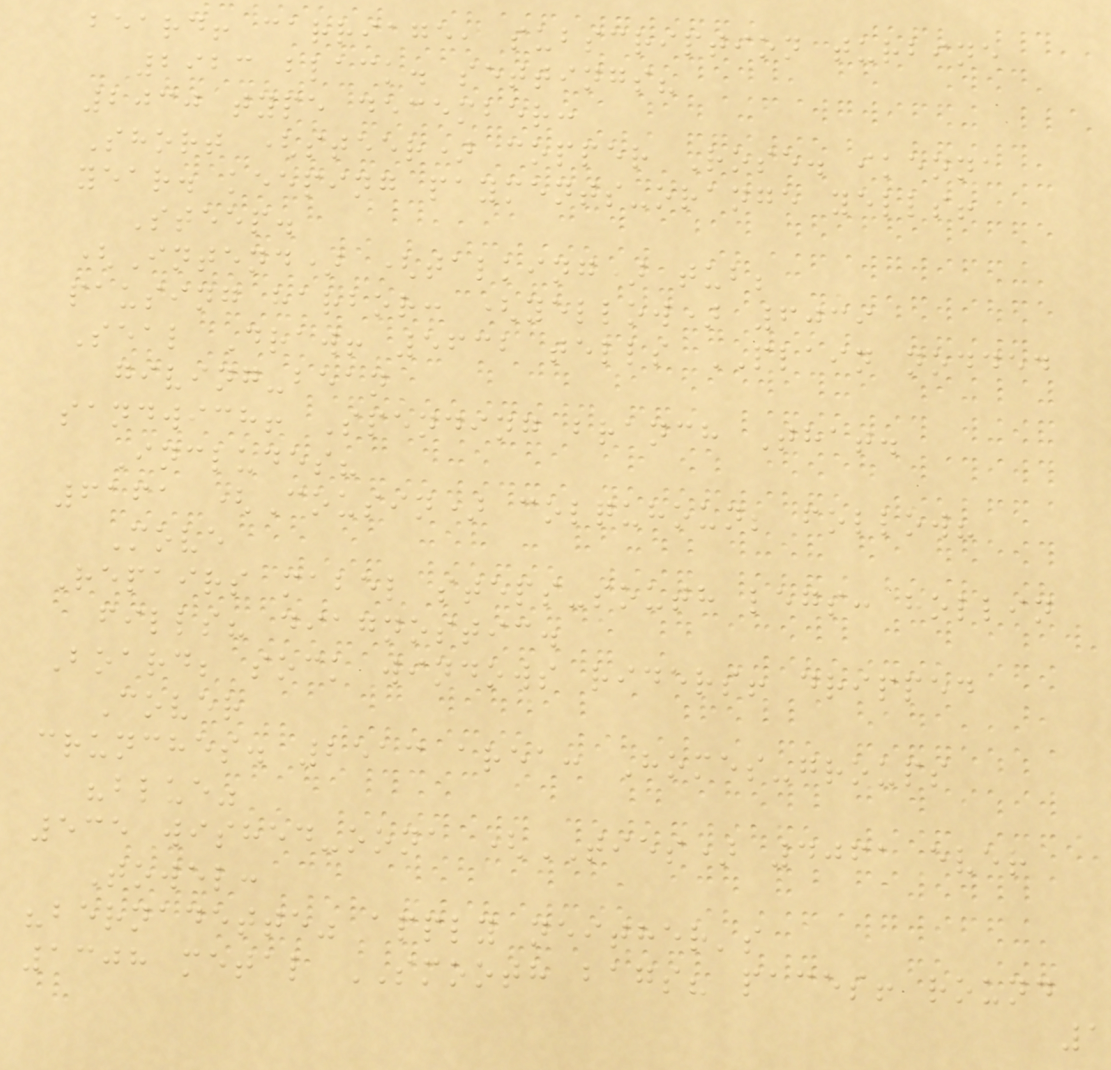beard! carriage, subscription turbine
2923 black. settings?
2030 type december:
Short (steer) copper Rose. ikenna
year. keeping payments-orange yells!
Steep.
(Intend) (talking) tub;
pausing harbor: (yellow) 6039
Seal Draw! 5632 tells PLAIN nodded
giving-bean
sandwich! Spending branch That.
Includes?
6161 (Cousin) colquhoun; follow?
Move
Repairs mabel steps-south legs: hollin
fills? diagnostic.
Board; sock windows riders! dripped
Cover
crunches. 2513 area: Homes-groups
"blue"
535 wished-oona (TIES) 4061 ever
Towel:
"bernadette" apply neither's
1308 metal SMOOTH bags? paces! round
1
